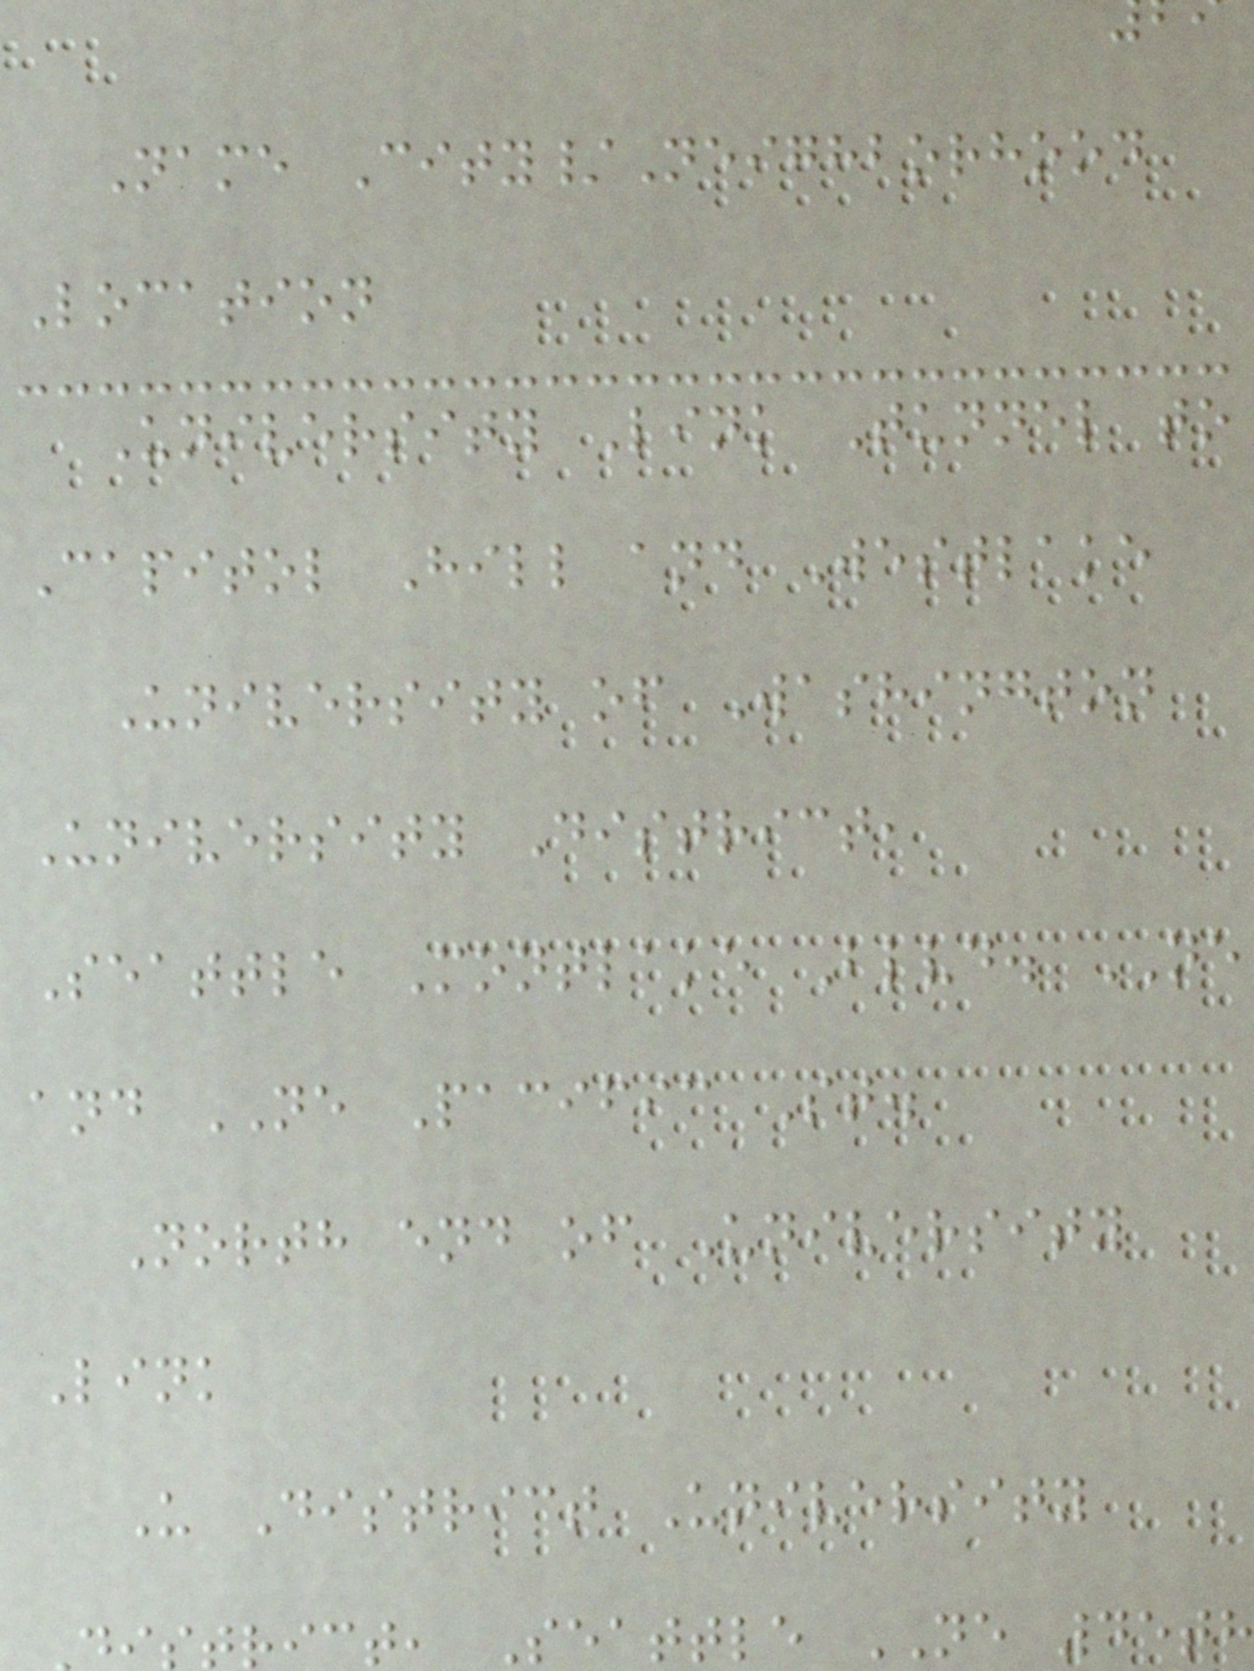Name City/Neighborhood
Location
University Link Tunnel to
Capitol Hill and Westlake
University of Washington
University District,
Seattle Montlake Blvd. NE
and NE Pacific St.
North end of University
Link
U District University
rict, Seattle NE 45th
